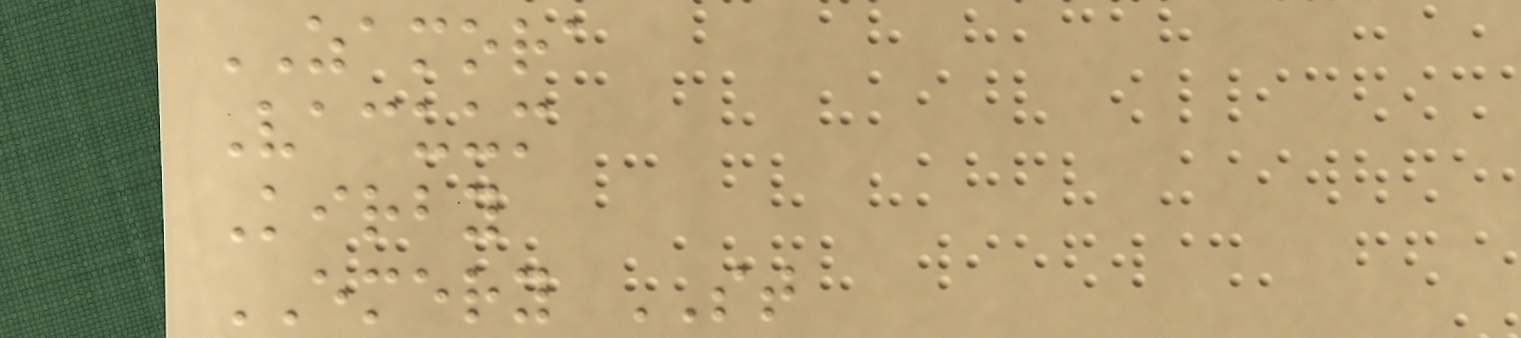ZAMORA
Vacuum
Kirby
EMERY ST
